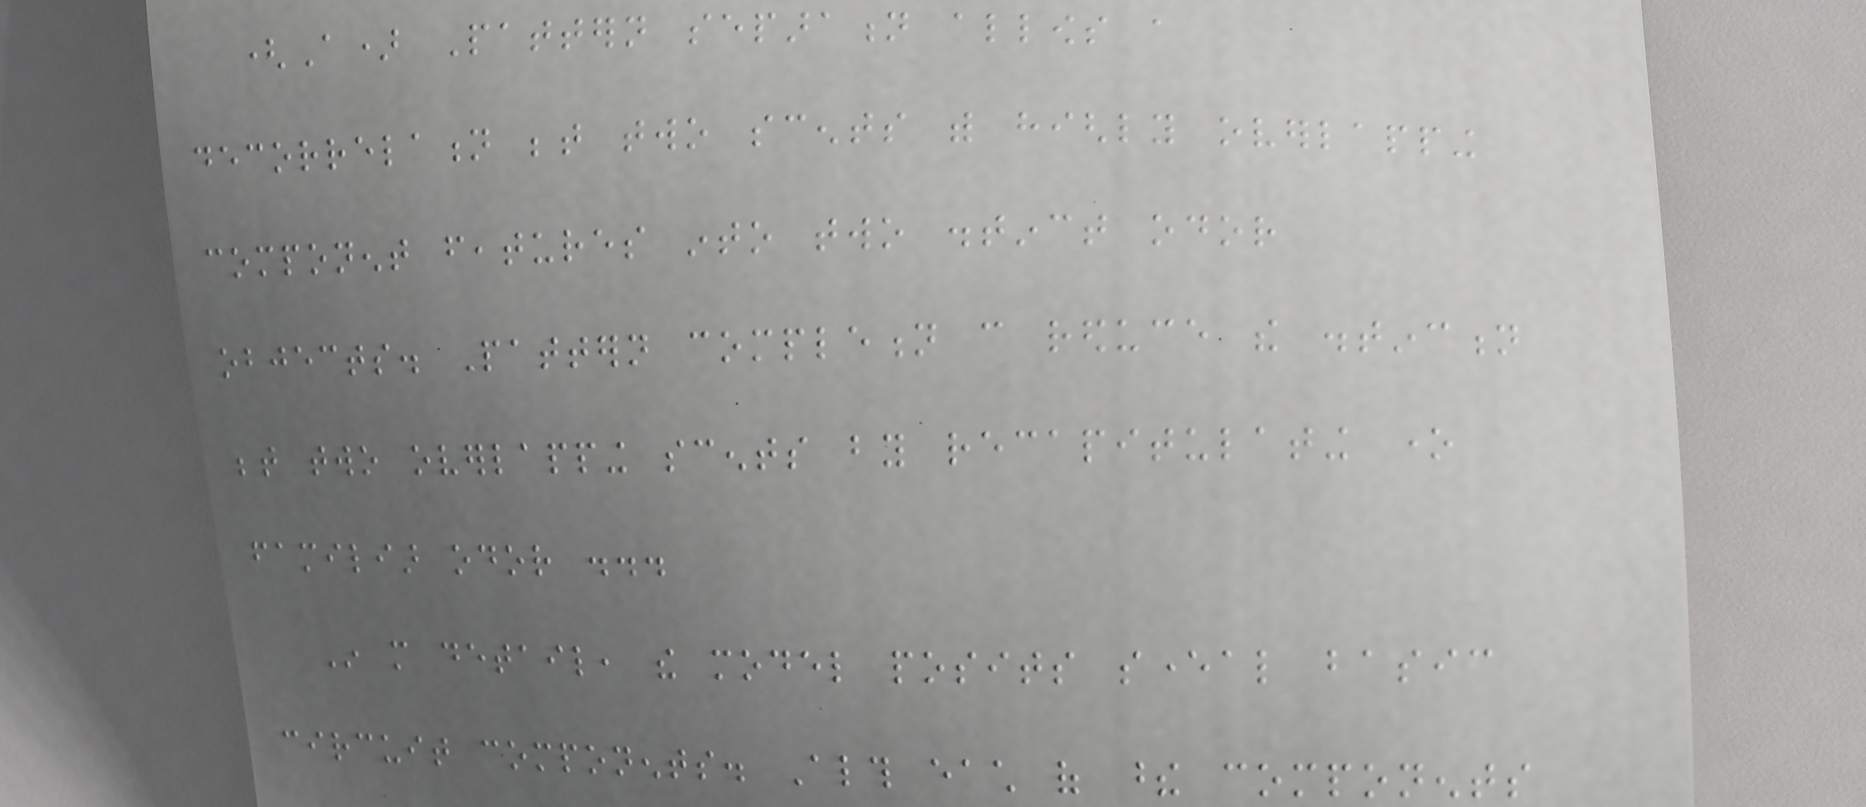(A) Pattern separation allows a
decorrelation between two scents with highly overlapping
component features into two distinct odor
objects. Pattern completion can reduce the distinction
between two overlapping scents by recapitulating one
familiar odor ...
In more detail, the model posits several basic
circuit components. Although each of these components
